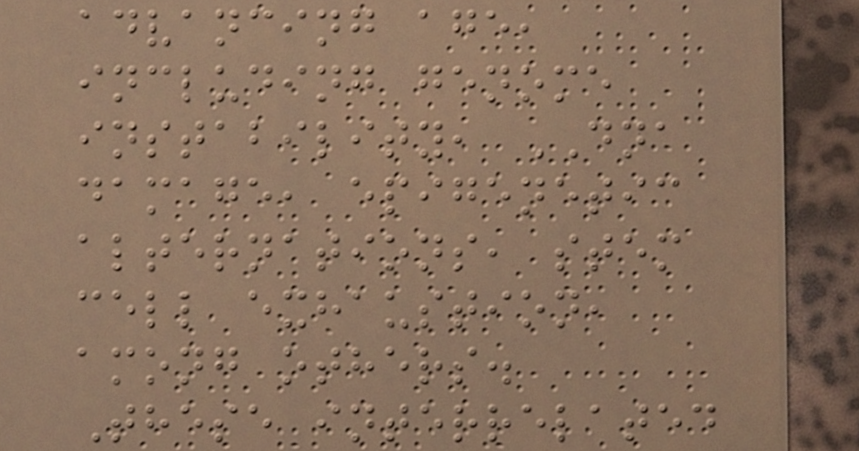advancing age,
including genome
instability, DNA
damage, epigenetic
alternations, stem
cell exhaustion,
among others.
These interrelated
